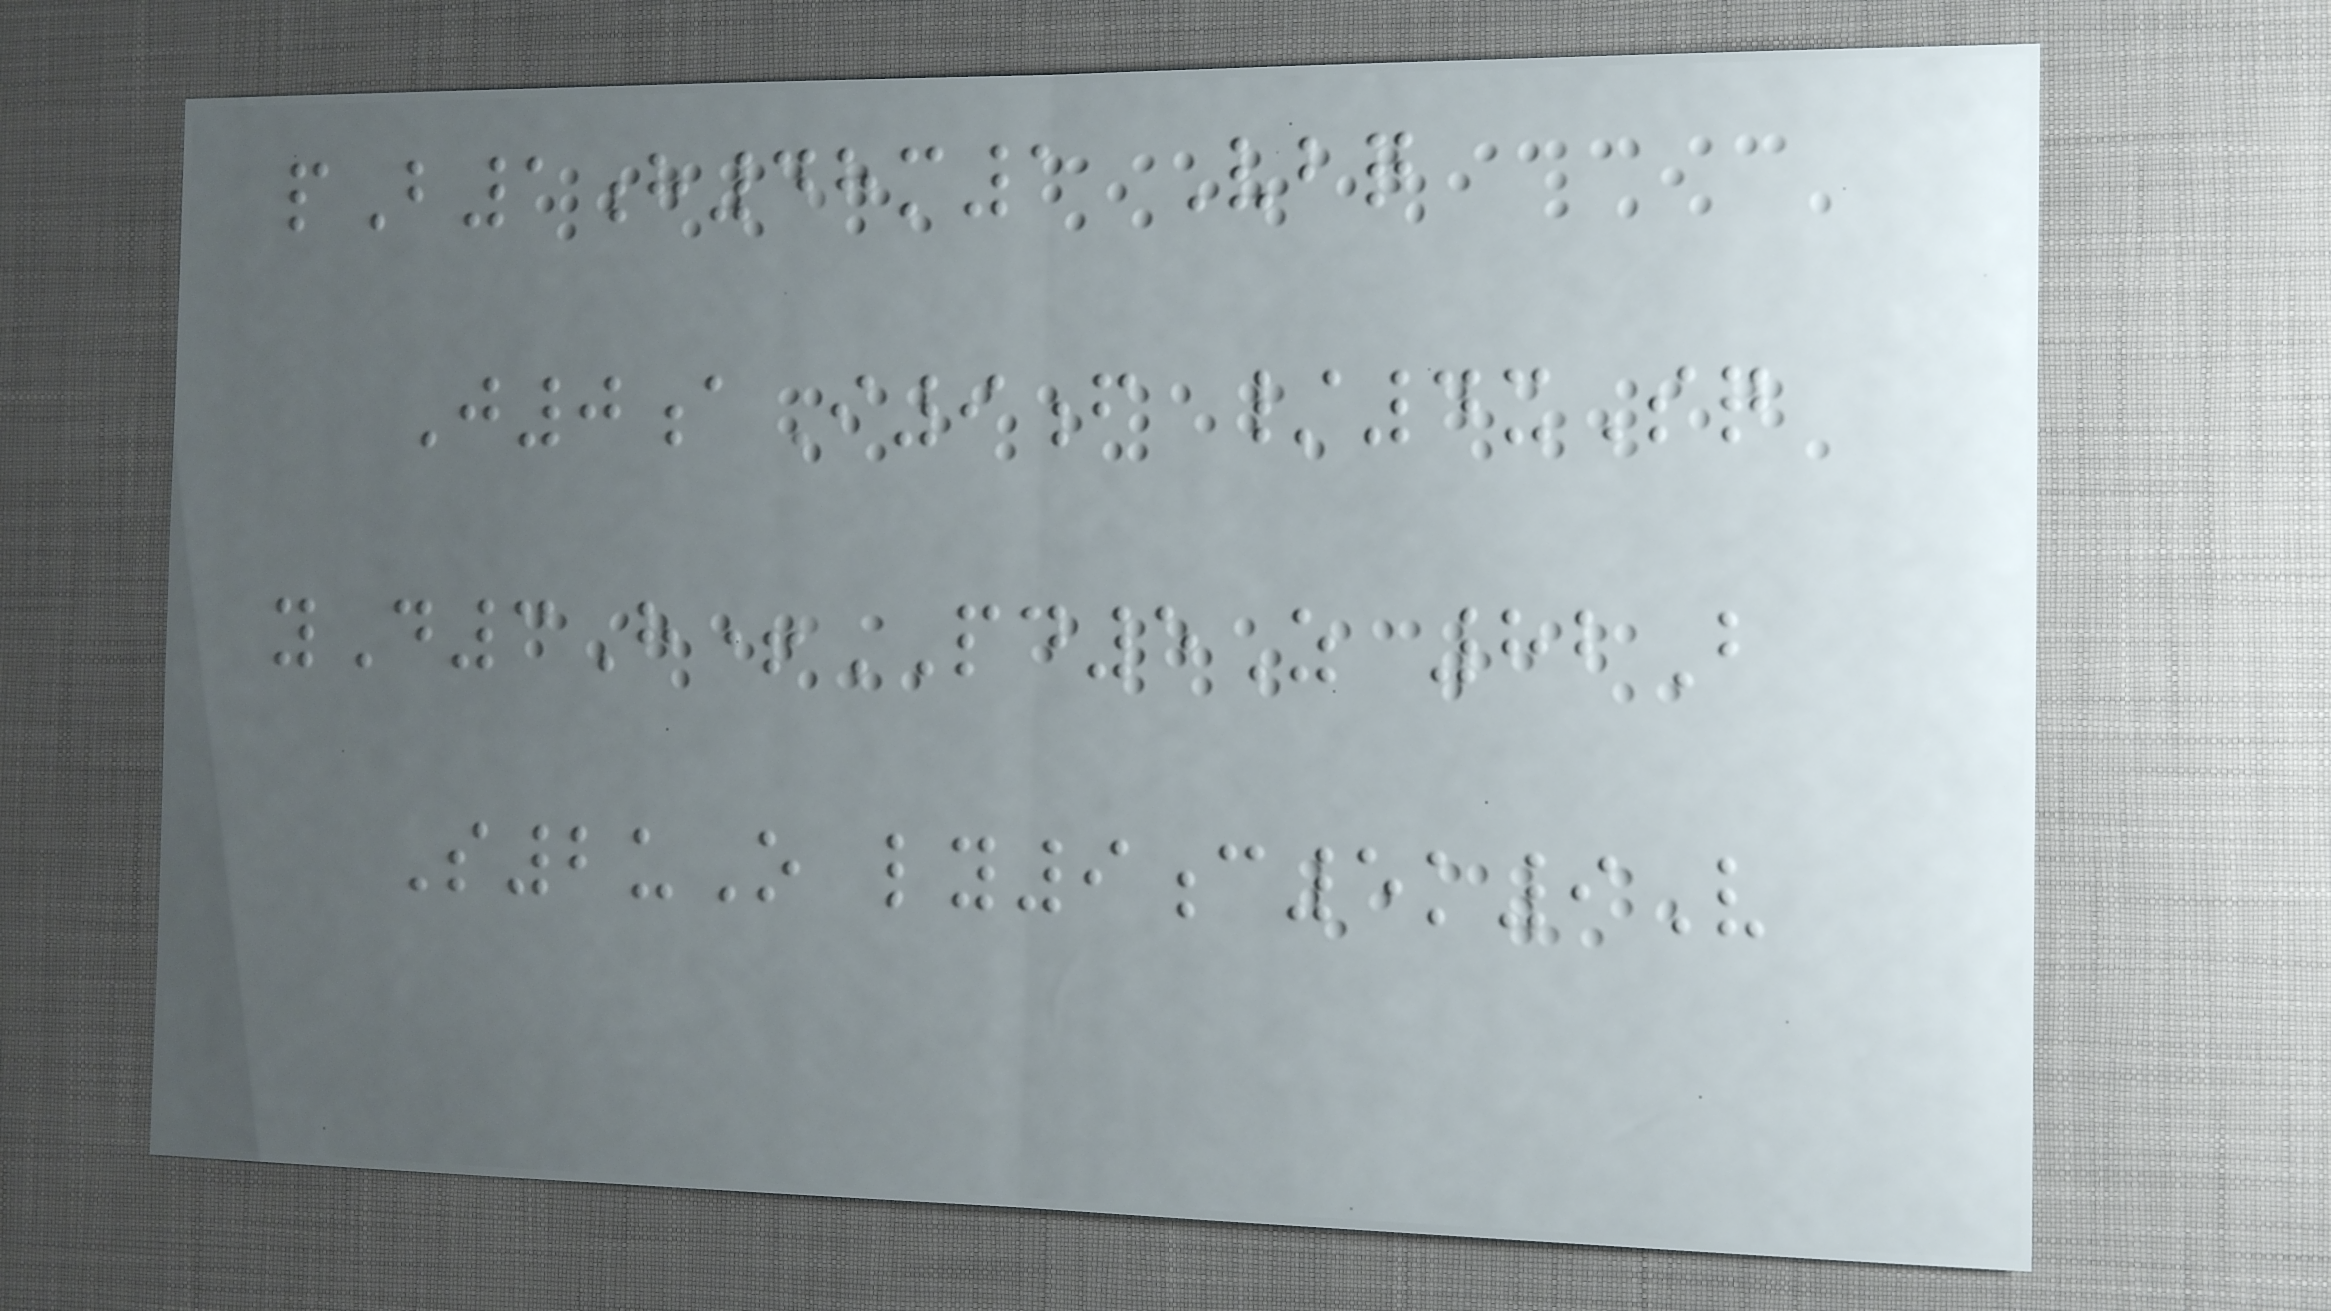pB1h48m1 Vbq
J0aI9f /4xSq
yD3H+PD5Z 82B
S2uO ly9c5k9V
